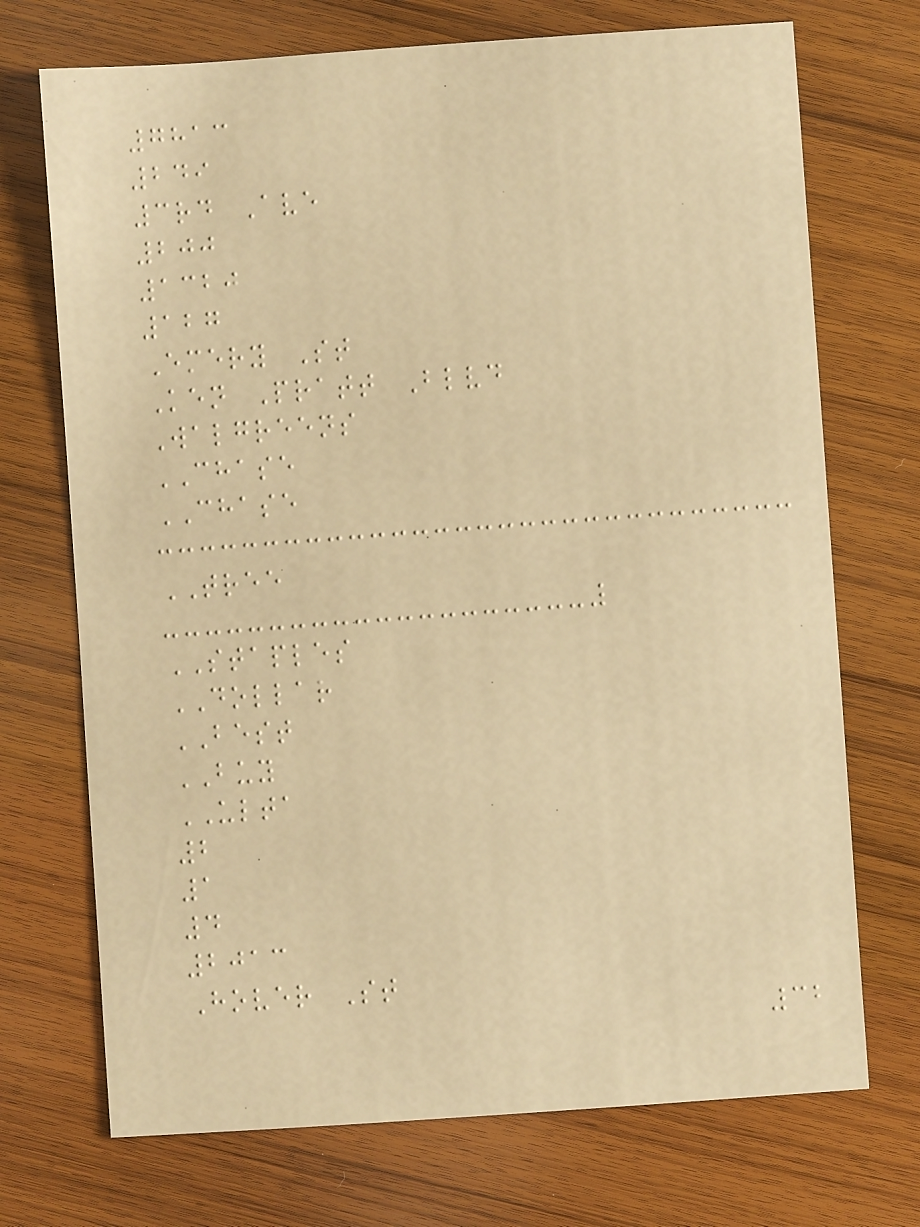7813
249
3rd Ave
200
1320
127
Emery St
Ken Pratt Blvd
Walgreens
CHASE
CHASE
TREE
STAPLES
DOLLAR
BEST
BUY
ULTA
2
1
4
2013
Hover St
32
